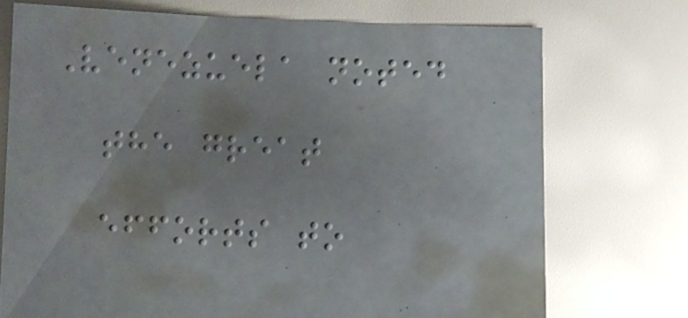Venezuela noted
the great
efforts to
